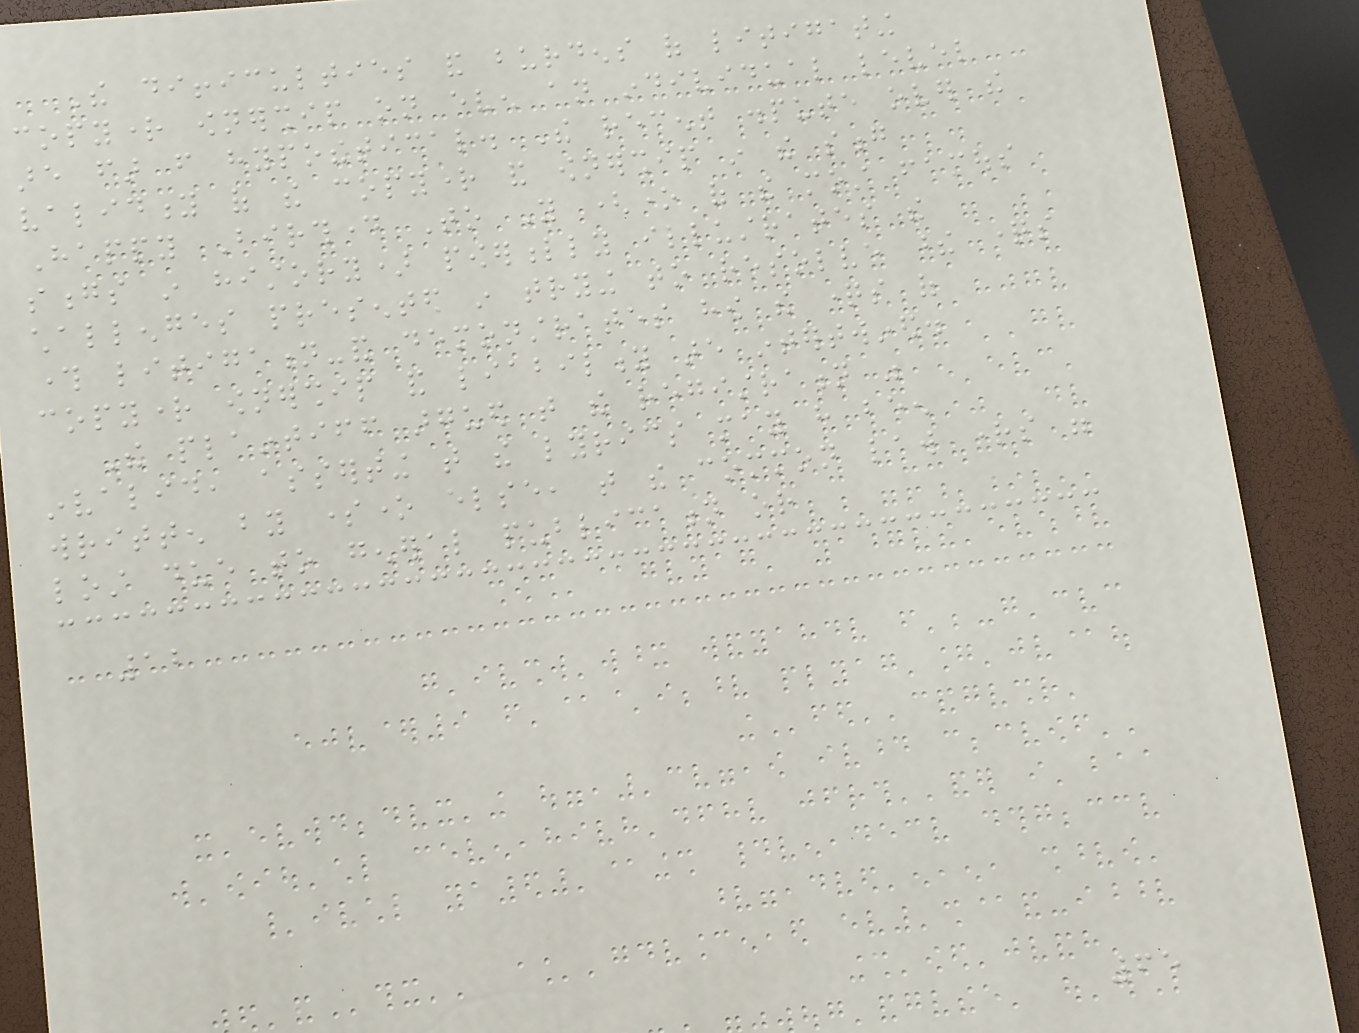The difficulties and burdens of litigating
copyright ownership on even an individual level
are far from hypothetical. The recent dispute over the
validity of the copyright and ownership in the song
Happy Birthday To You (one of the most famous
songs in history) powerfully illustrates the
challenges presented in trying to resolve these questions
through litigation-and demonstrates how the questions of
copyright ownership and liability are intertwined.
The plaintiff argued that the registration was
invalid, asserting that the lyrics may have been
written by someone else, that the common law rights were
lost due to general publication or
12
65
